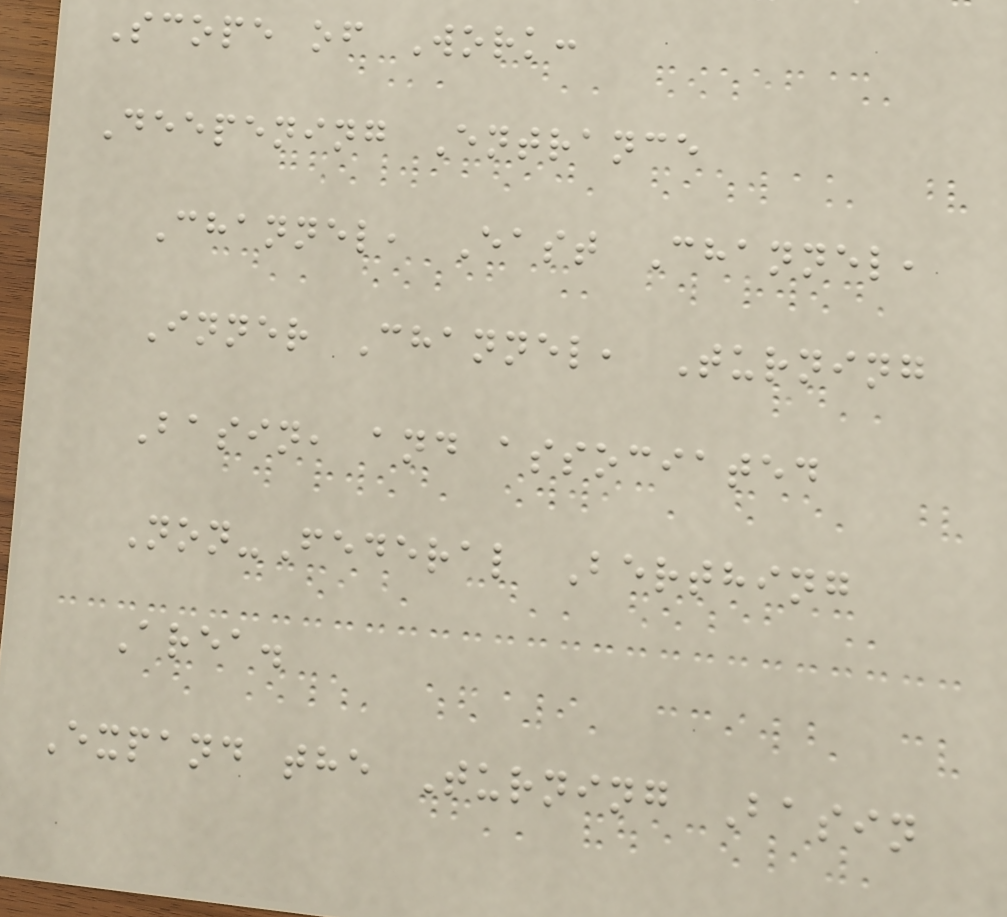Scope of Work:
Deepening Entrance
Channel, East Channel,
Inner Channel, Turning
Basin, and associated
Non-Federal Berthing
Area.
Expand the Turning Basin
